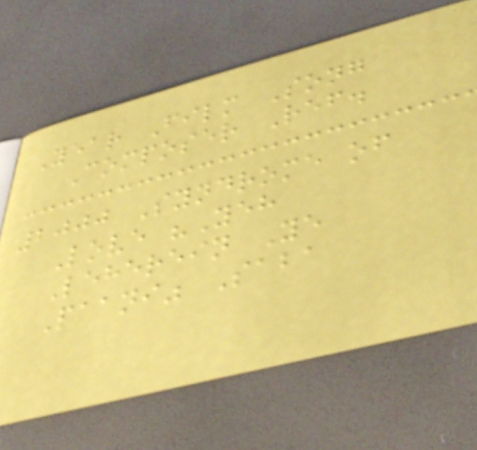Year Film Song
Composer Ref.
2000 Syndrome of
Love "Yeh
Leherein Ye
Paani" Saba
